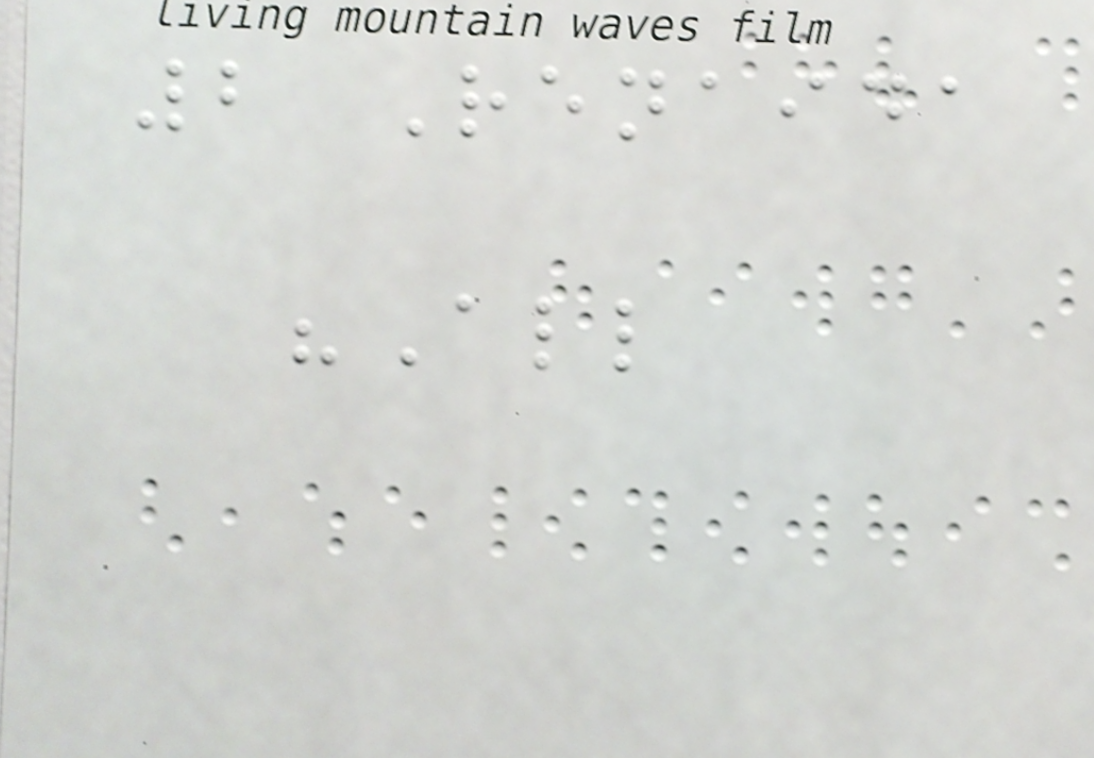2 Renaida
"All
